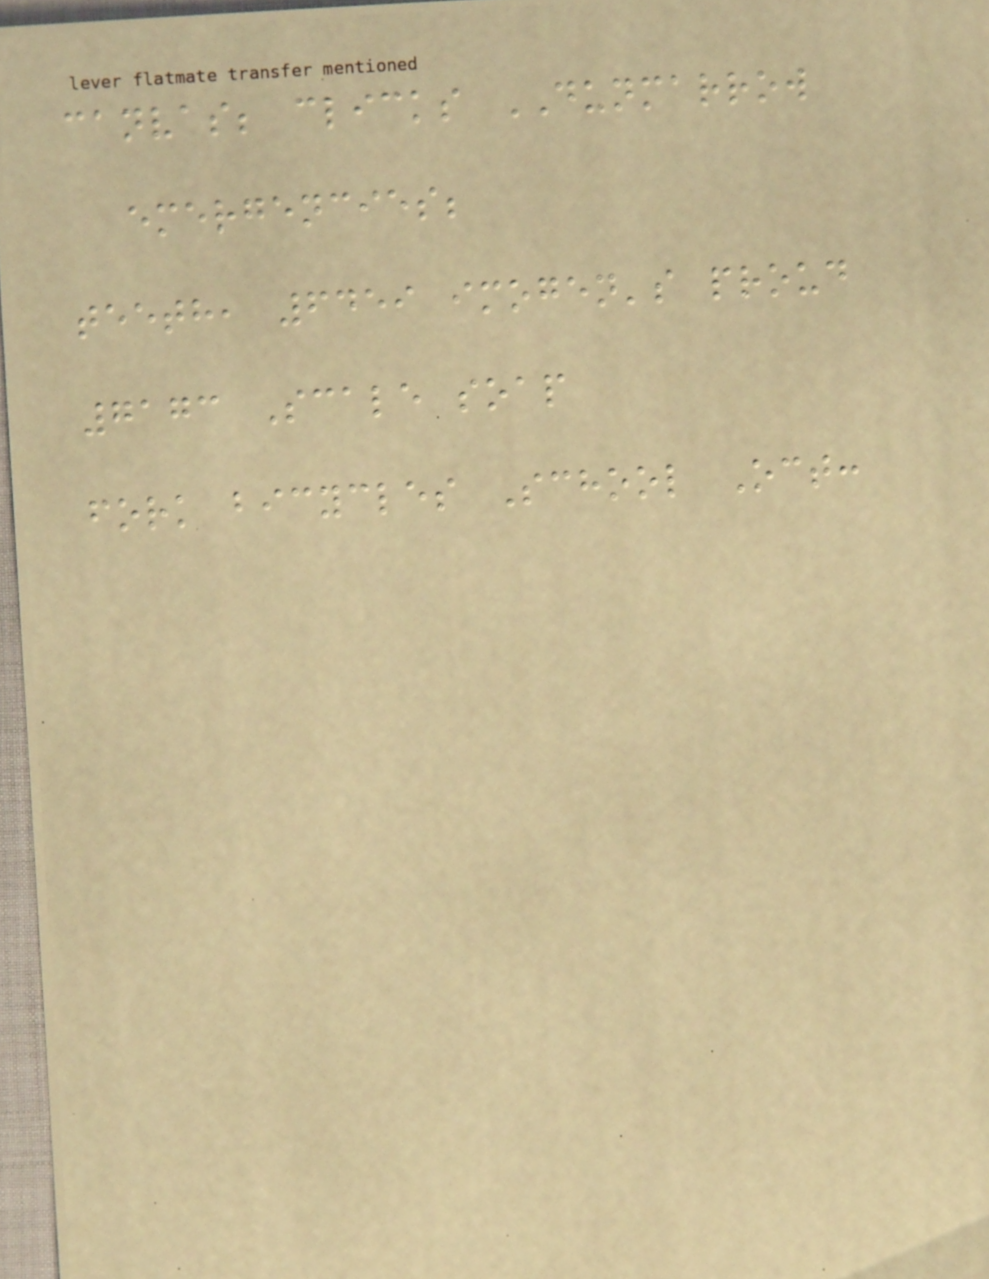canvas; clicks DUNMARROW
emergencies;
teeth, 6459 imogen's proud
7173 Scale soap
fork bicycles School Oct:
